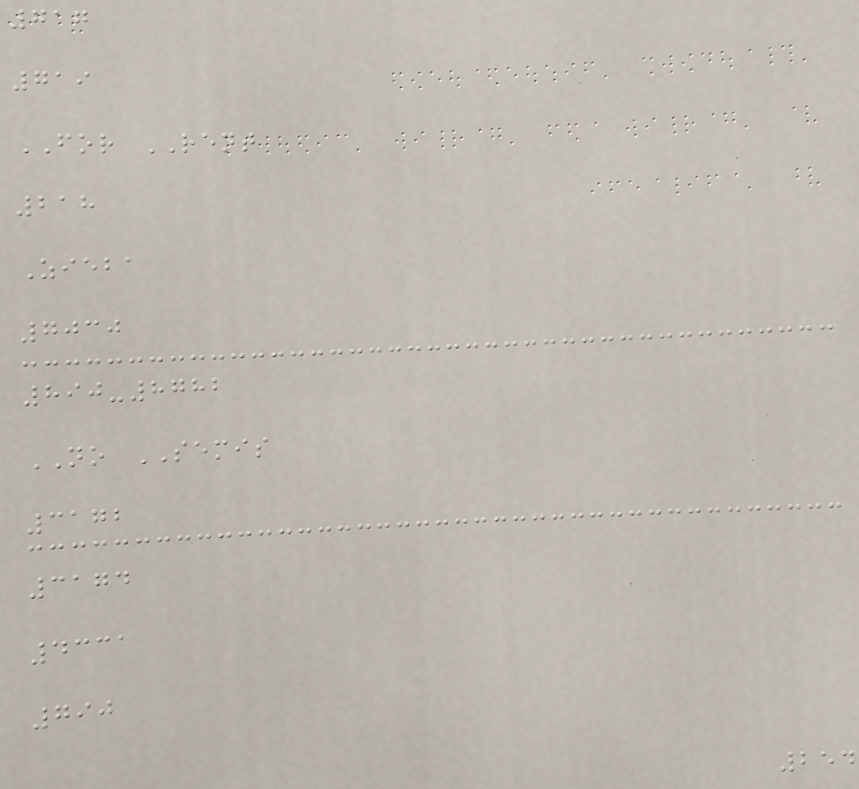717
719
FOR RENT
218
Zieba
7030
890-8782
NO SEMIS
3172
3174
4331
790
254
